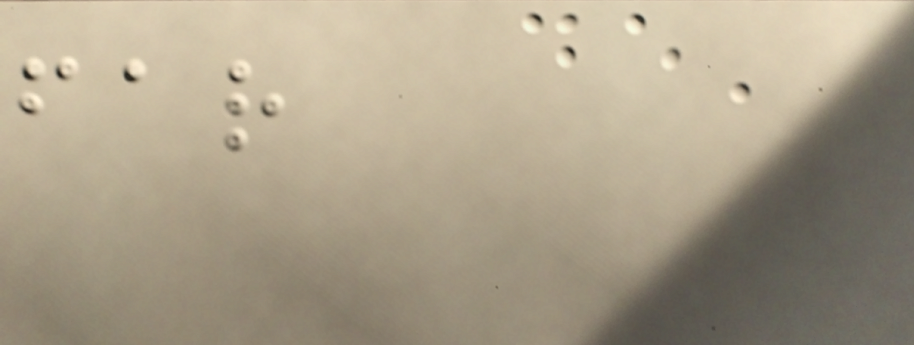far
